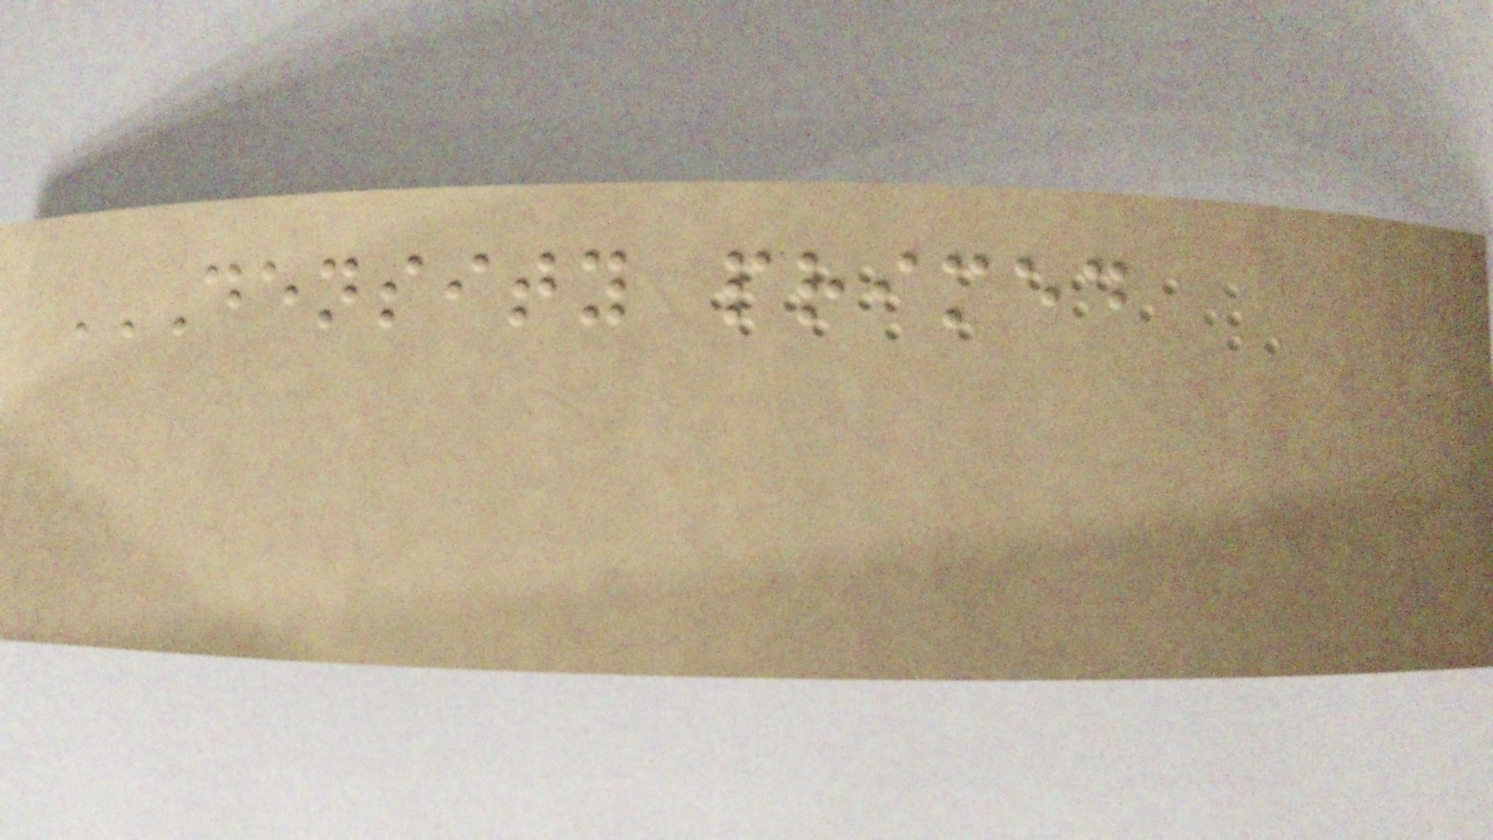DENSITY PRIMED
